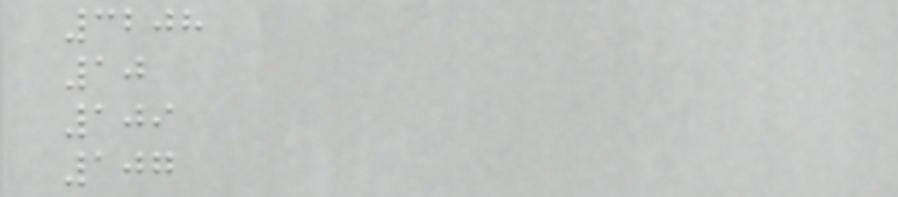3208
10
109
107
